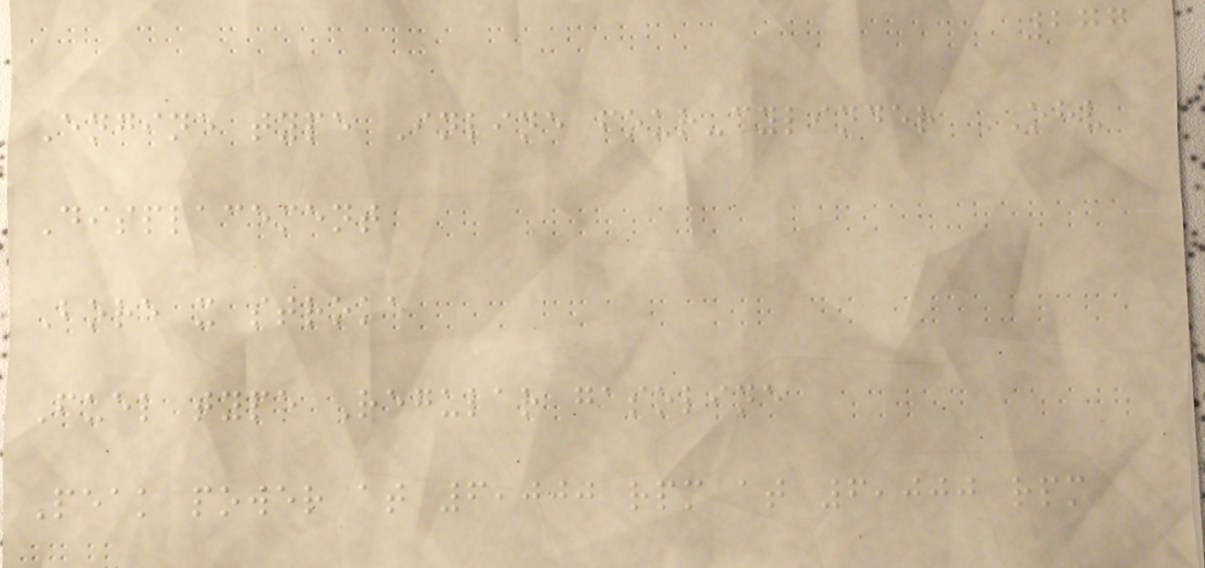277
Engine type Inline four-cylinder OHV
Displacement
Bore x stroke
Fuel type Regular gasoline
Peak power at 6,000 rpm at 6,000 rpm
